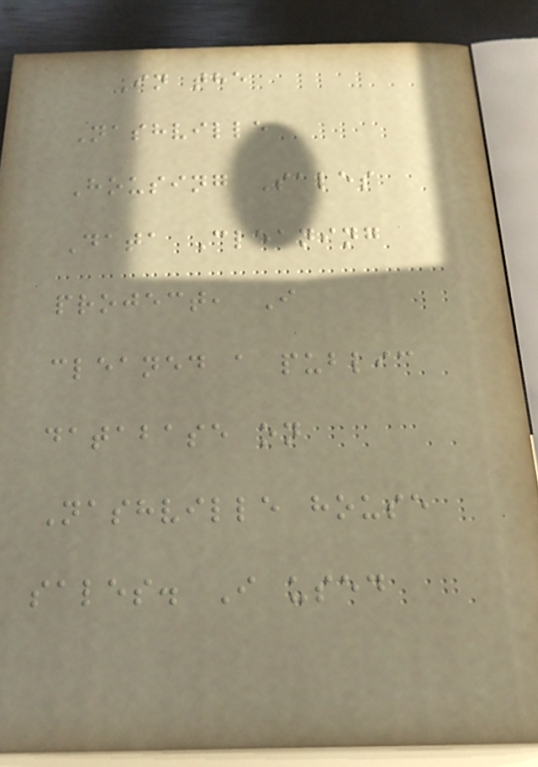In the
Nashville
Housing Sales
Data Cleaning
project, I
cleaned a public
database on
Nashville house
sales. I used
